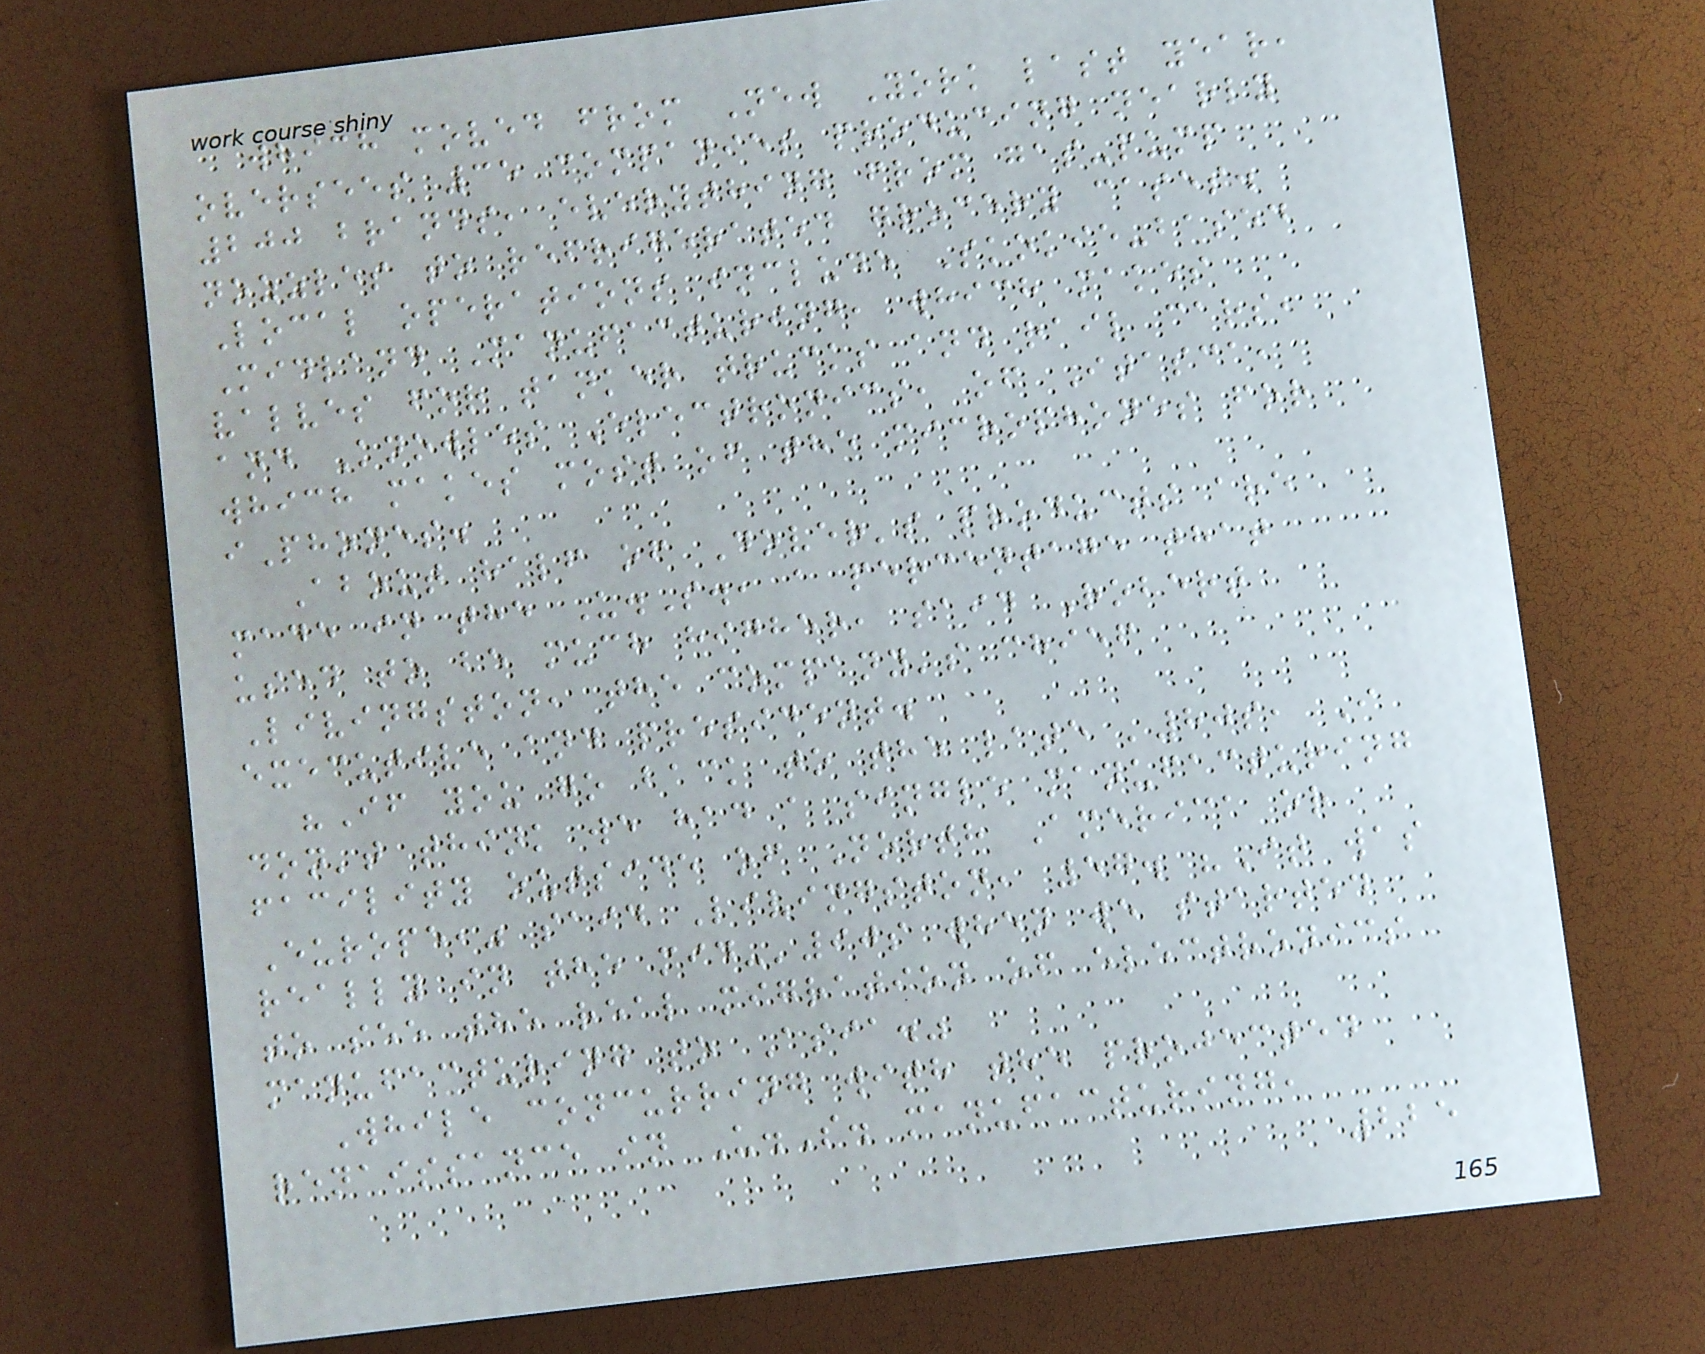which moved from New York last year,
oversees 35 companies producing nearly
200 brands, everything from gas-pump
nozzles to refrigerated grocery cases.
Local operations include Skokie-based
Midland Manufacturing, which makes
valves for tanker trucks and rail cars,
and Knowles Electronics, of Itasca,
which makes most of the microphones for
iPhones.
About half of Dover's products are
made in the U.S., a percentage that
used to be much higher, said Robert
Livingston, the company's chief
executive and president.
"If you go back to the late '80s, I
don't think we had a single manufacturing
facility outside of North America or
Europe," said Livingston, 57. "It was
really in the mid-'90s when we started
to see the real migration of electronics
manufacturing to Asia."
While concurring with the projected
renaissance in U.S. manufacturing,
225
